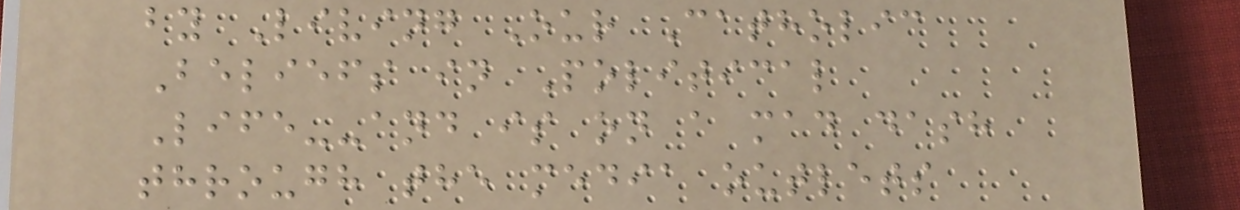by Living Our Catholic
Beliefs in Political
Life--and is on a mad dash
through the media outlets
